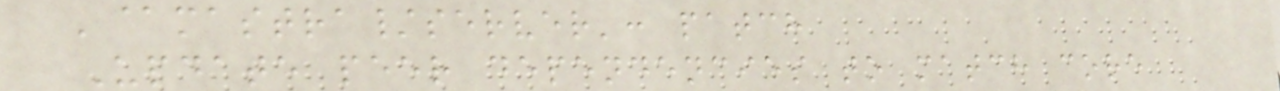'@mastra/server': patch
Update peer dependencies to match core
